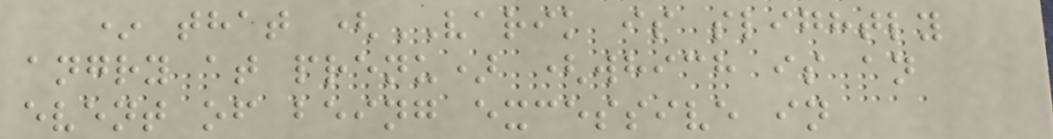* that (VARIK is slightly
angry at prenu) (which is an
event of being excessive in
